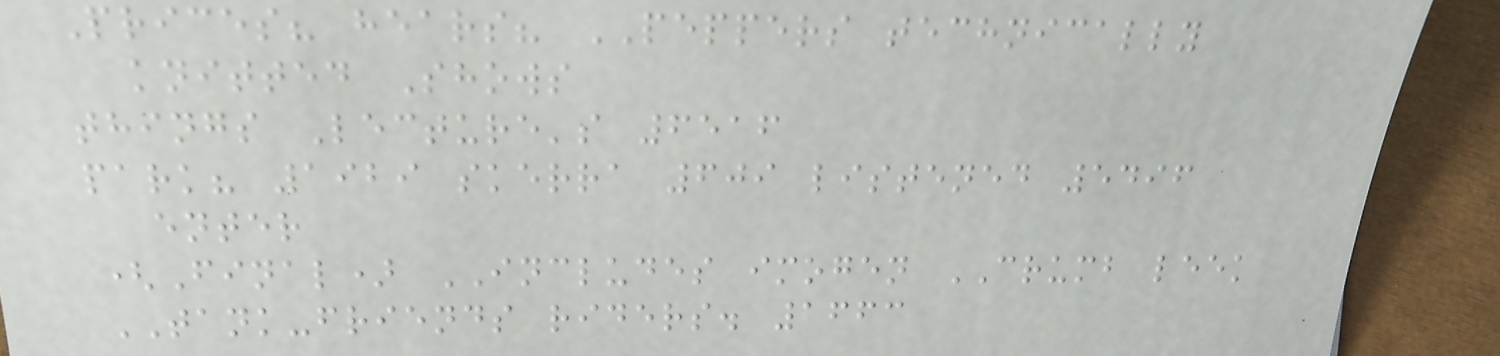Prices? hears? PEPPERS technically
knitted Shows
things Lecture's 6516
park? 1929 skerra 609 listened 5496
enter
(Final) INCLUDES imogen CRUMB leek
TANK-friends riders. 1663
